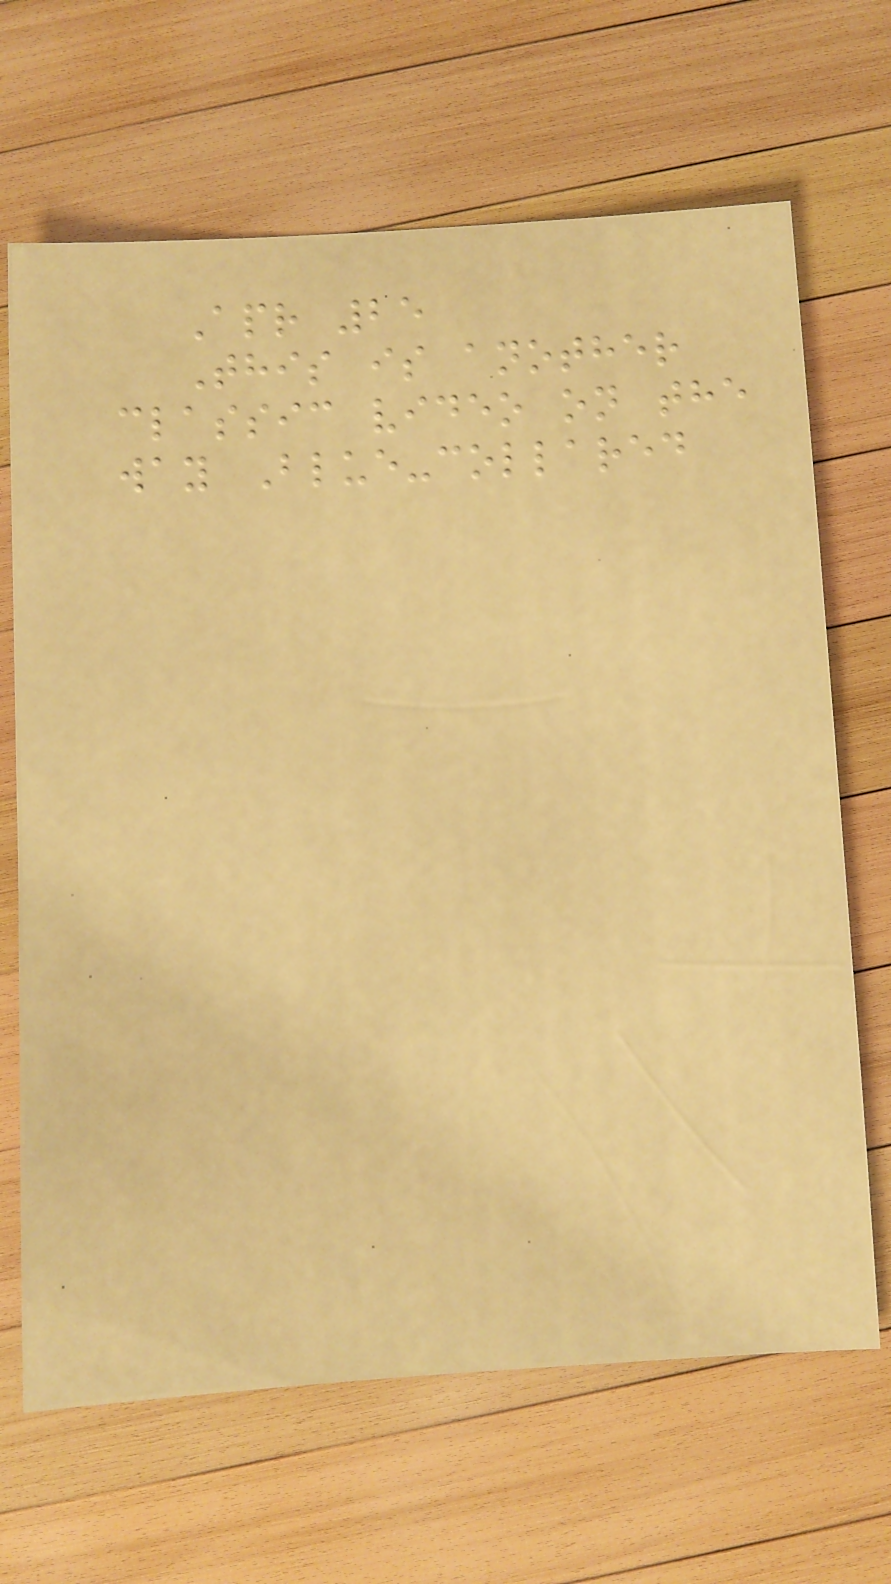Apr 25
This is another
classic video on the
way Blue-collared
